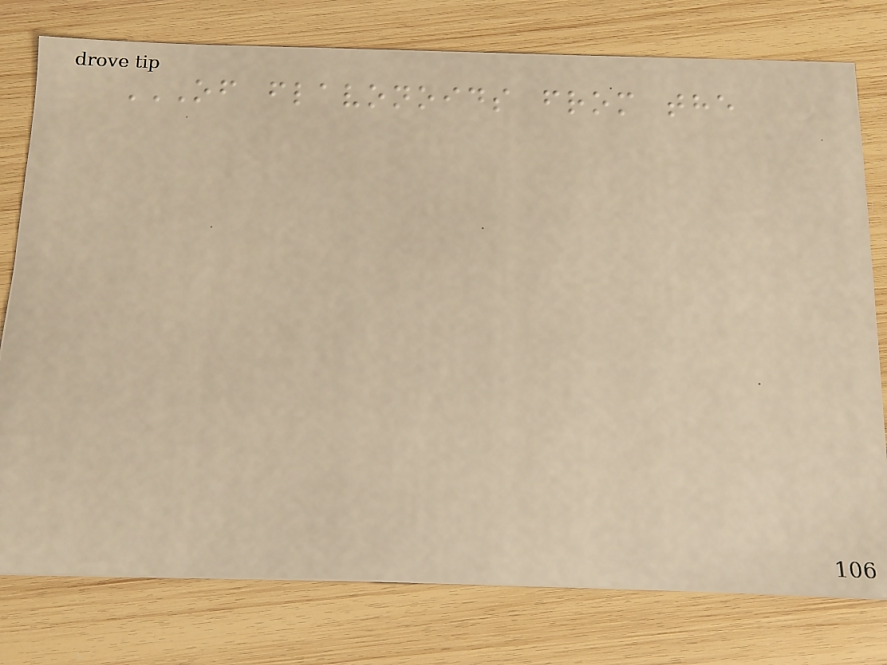OF FLAVONOIDS FROM THE
